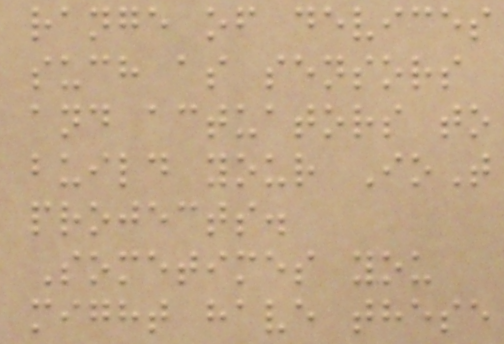range of devices
such as sensors
and actuators to
build your IoT
projects.
Sometimes you
might have these
